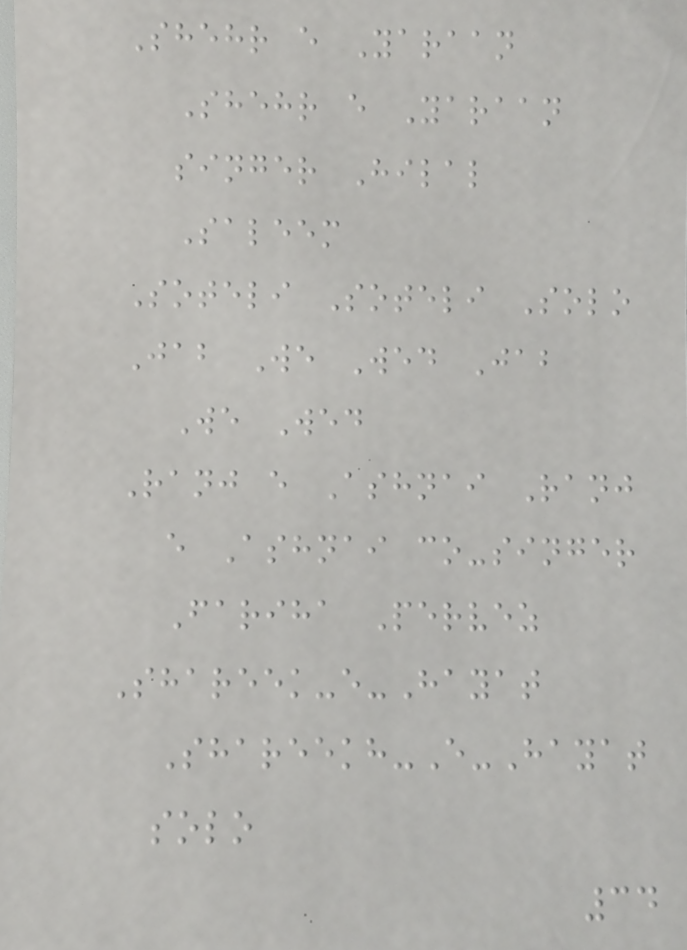Shehr e Yaraan
Shehr e Yaraan
singer Hilal
Saleem
Soteli Soteli Solo
Jab We Wed Jab
We Wed
Ranj e Ashnai Ranj
e Ashnai co-singer
Fariha Pervez
Shareek-e-Hayat
Shareekh-E-Hayat
solo
34
